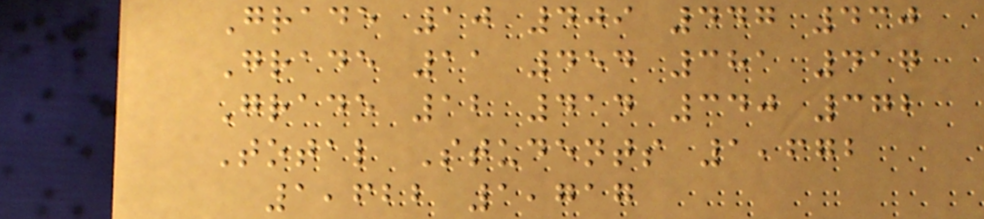Grade 10 409 447 430
Grade 11 454 381 417
Grade 12 414 340 372
Total Students 1,672
1,622 1,717
